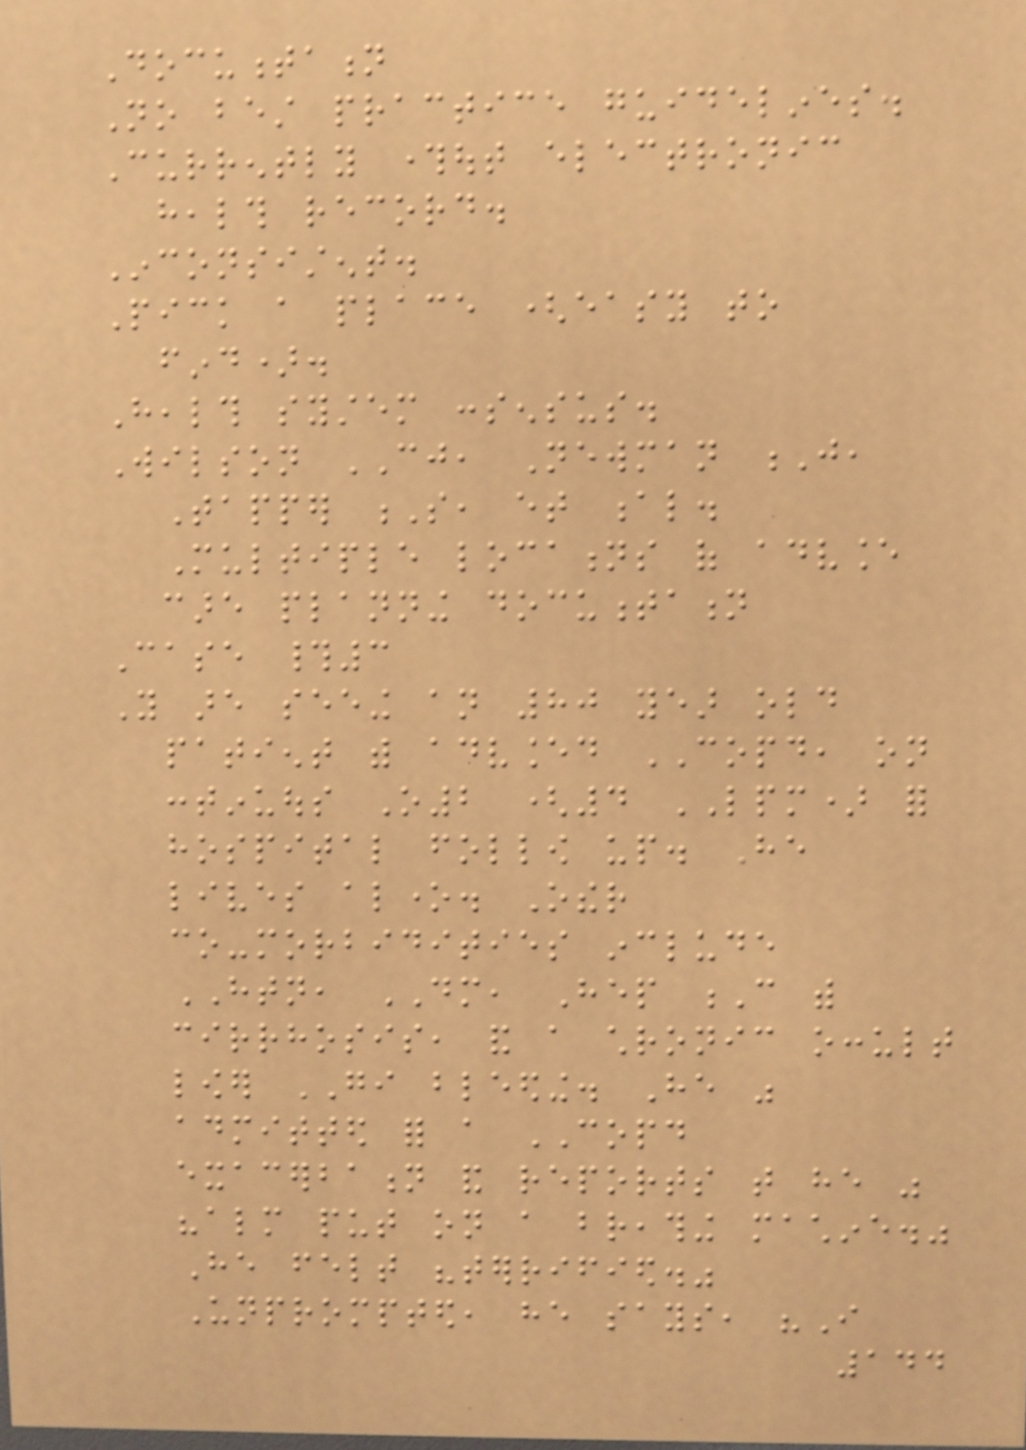Documentation
No best practice guidelines.
Currently throughout electronic
health record.
Inconsistent.
Pick a place (easy to
find).
Health system consensus.
Wilson CJ, Newman J,
Tapper S, et al.
Multiple locations of advance
care planning documentation
Case #3
You are seeing an 80 year old
patient with advanced COPD, on
continuous O2 (4 LPM) for
hospital follow up. He
lives alone. Other
co-morbidities include
HTN, DM, Hep C with
cirrhosis, and a chronic occult
lower GI bleeding. He was
admitted for a COPD
exacerbation and reports that he was
"almost put on a breathing machine."
He felt "terrified."
Unprompted, he says, "I
144
